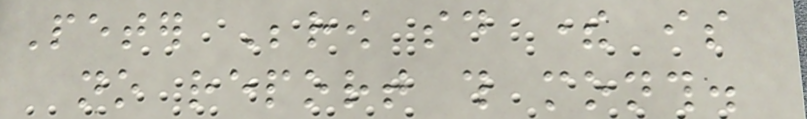Peter Berow said there is
no report this month.
